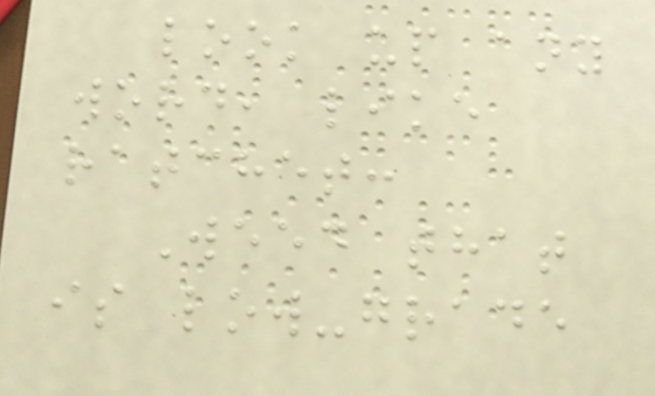look up any
word, like
ratchet:
Weed that
is low-grade
